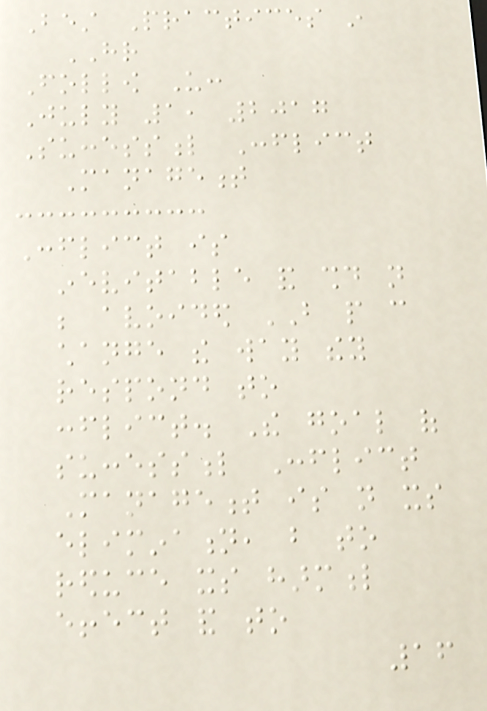Best Practices in
HR
Follow Us:
July 1, 2017
Successful Conflict
Management
Conflict is
inevitable and should not
be avoided BUT people can
change the way they
respond to
conflict. The goal of
successful Conflict
Management is not its
elimination, but to
reduce its harmful
effect and to
16
